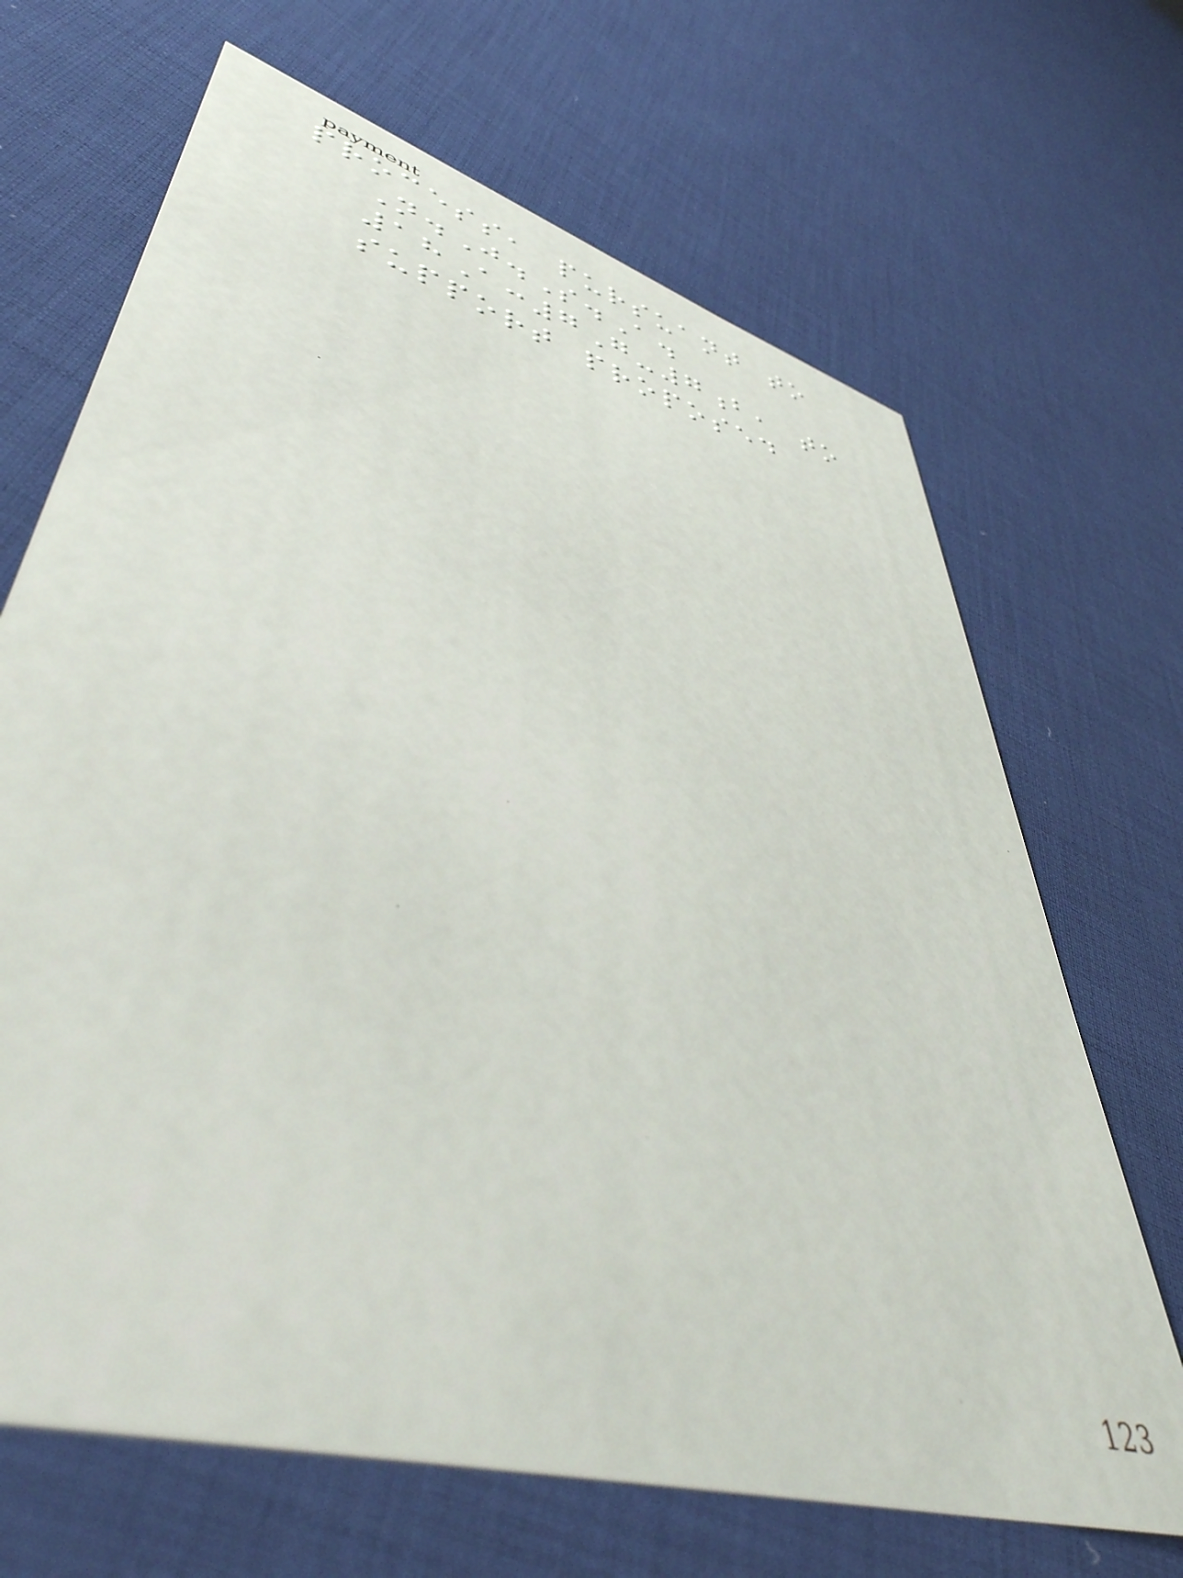process, pursuant to
N.J.S.A.
18A:7G-7b, to
support proposed
